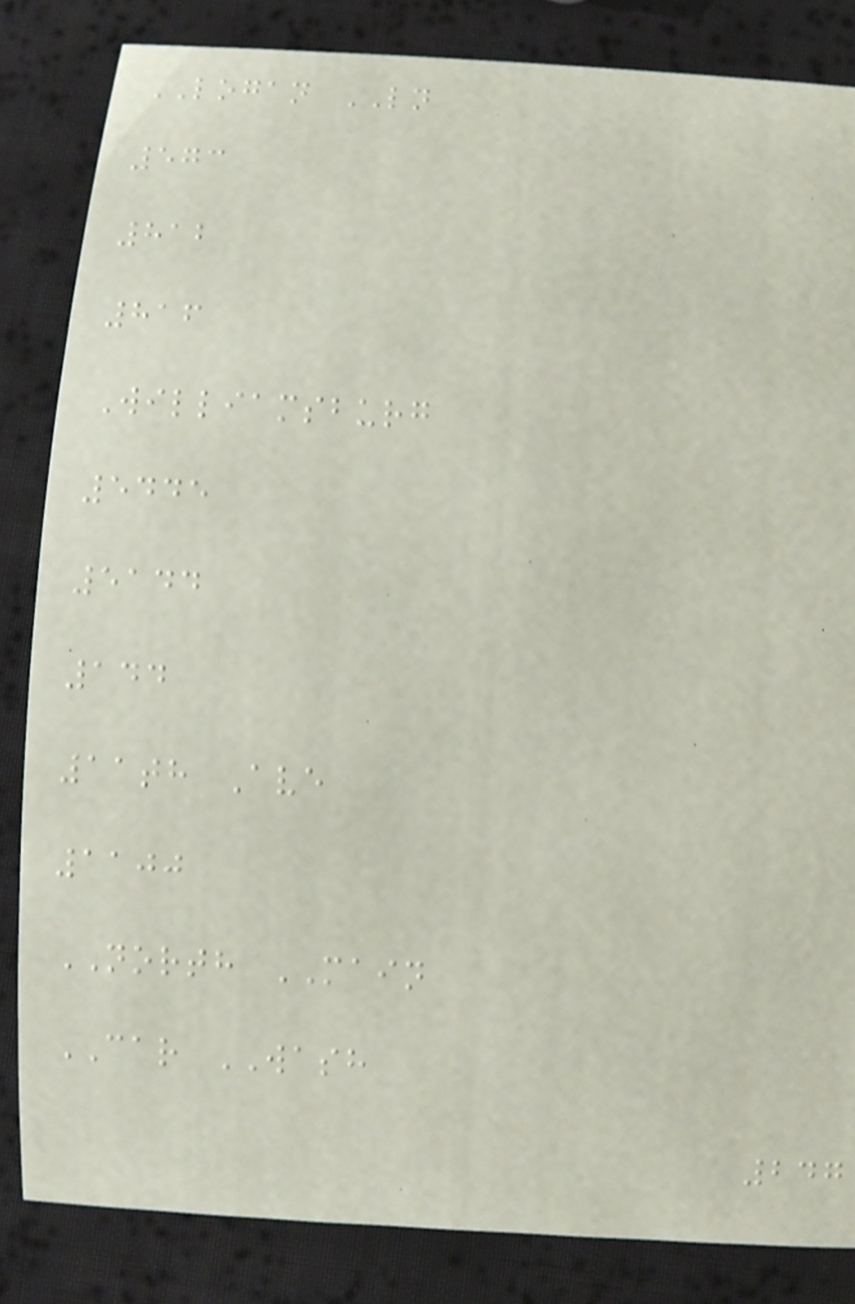LOGAN LN
573
812
816
Williamsburg
5445
5144
144
11th Ave
1100
NORTH MAIN
CAR WASH
247
